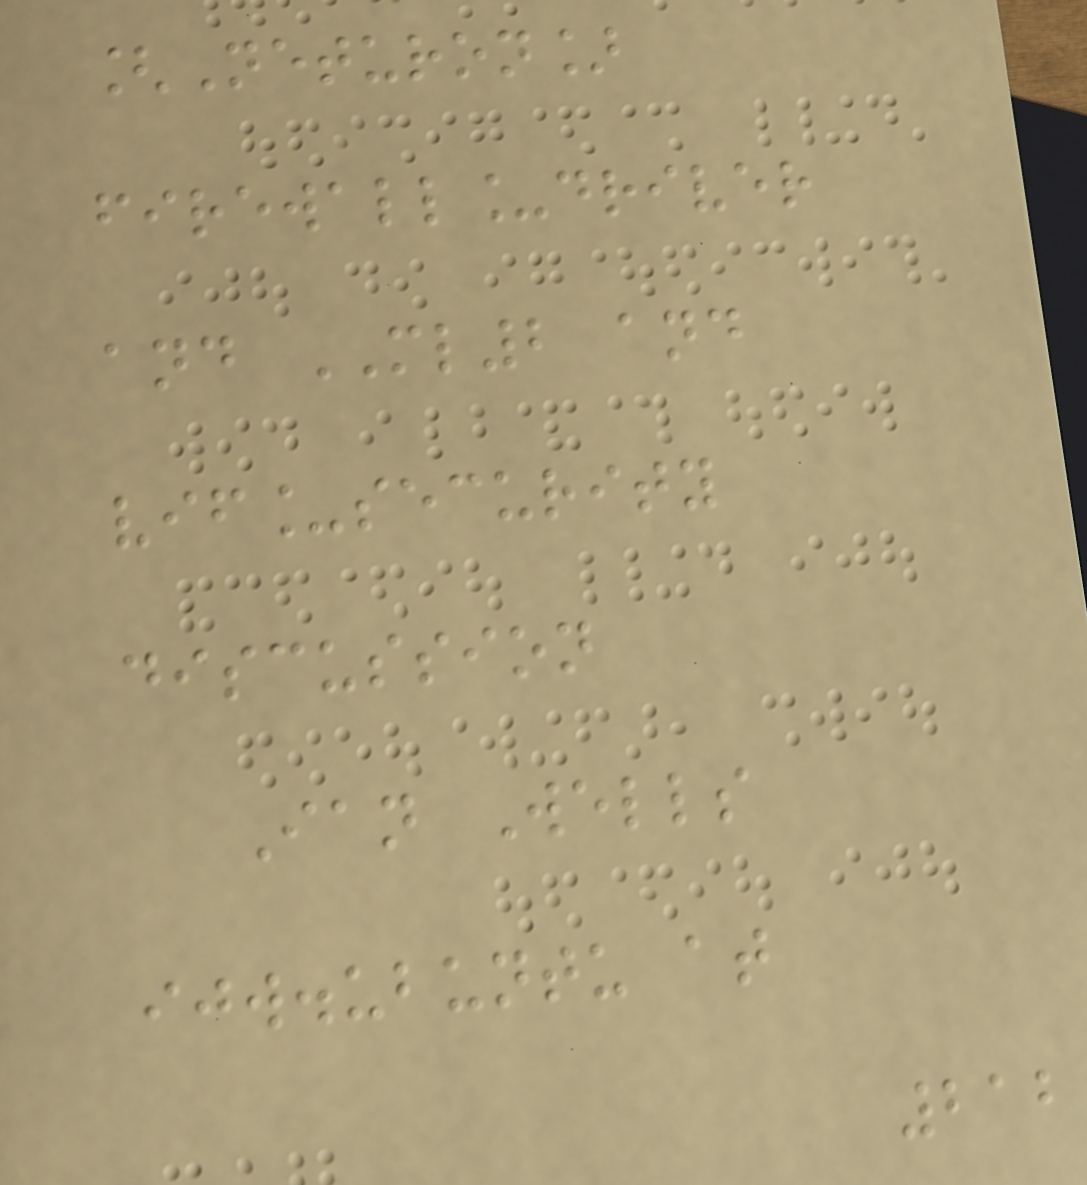[Neturon]
firewall_driver
and ML2 and
vif_security
discussion
Ian Wells
ijw.ubuntu at
212
